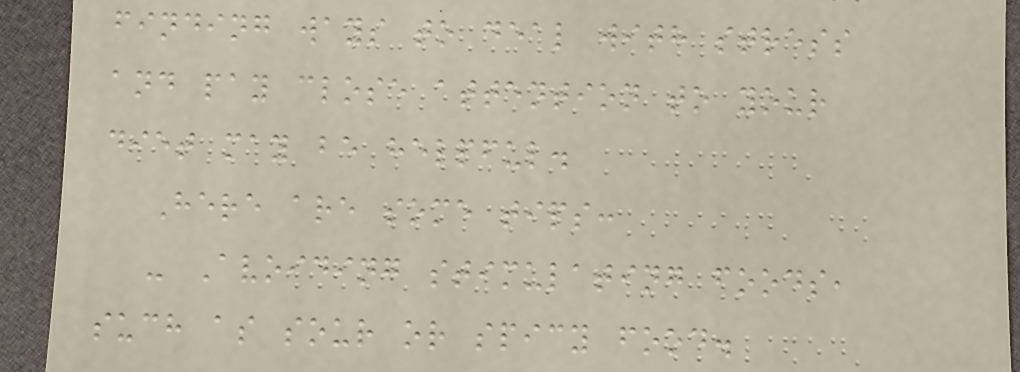finding ways to deal with stress
and pay close attention to your
diet may be helpful.
Here are some tips:
- Avoiding stimulating foods,
such as sour or spicy food.
